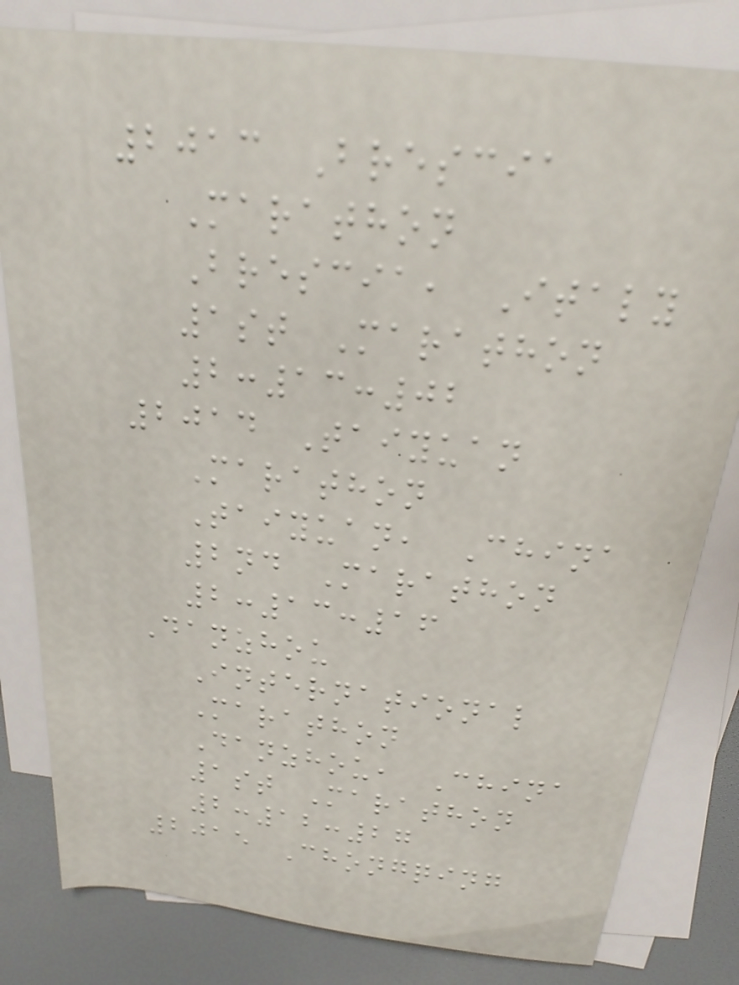2013 Brescia
Marathon
Brescia, Italy
1st Marathon
2:13:02
2014 Taiyuan
Marathon
Taiyuan, China
2nd Marathon
2:13:16
Danzhou
International
Marathon
Danzhou, China
1st Marathon
2:12:27
2015 Chongqing
